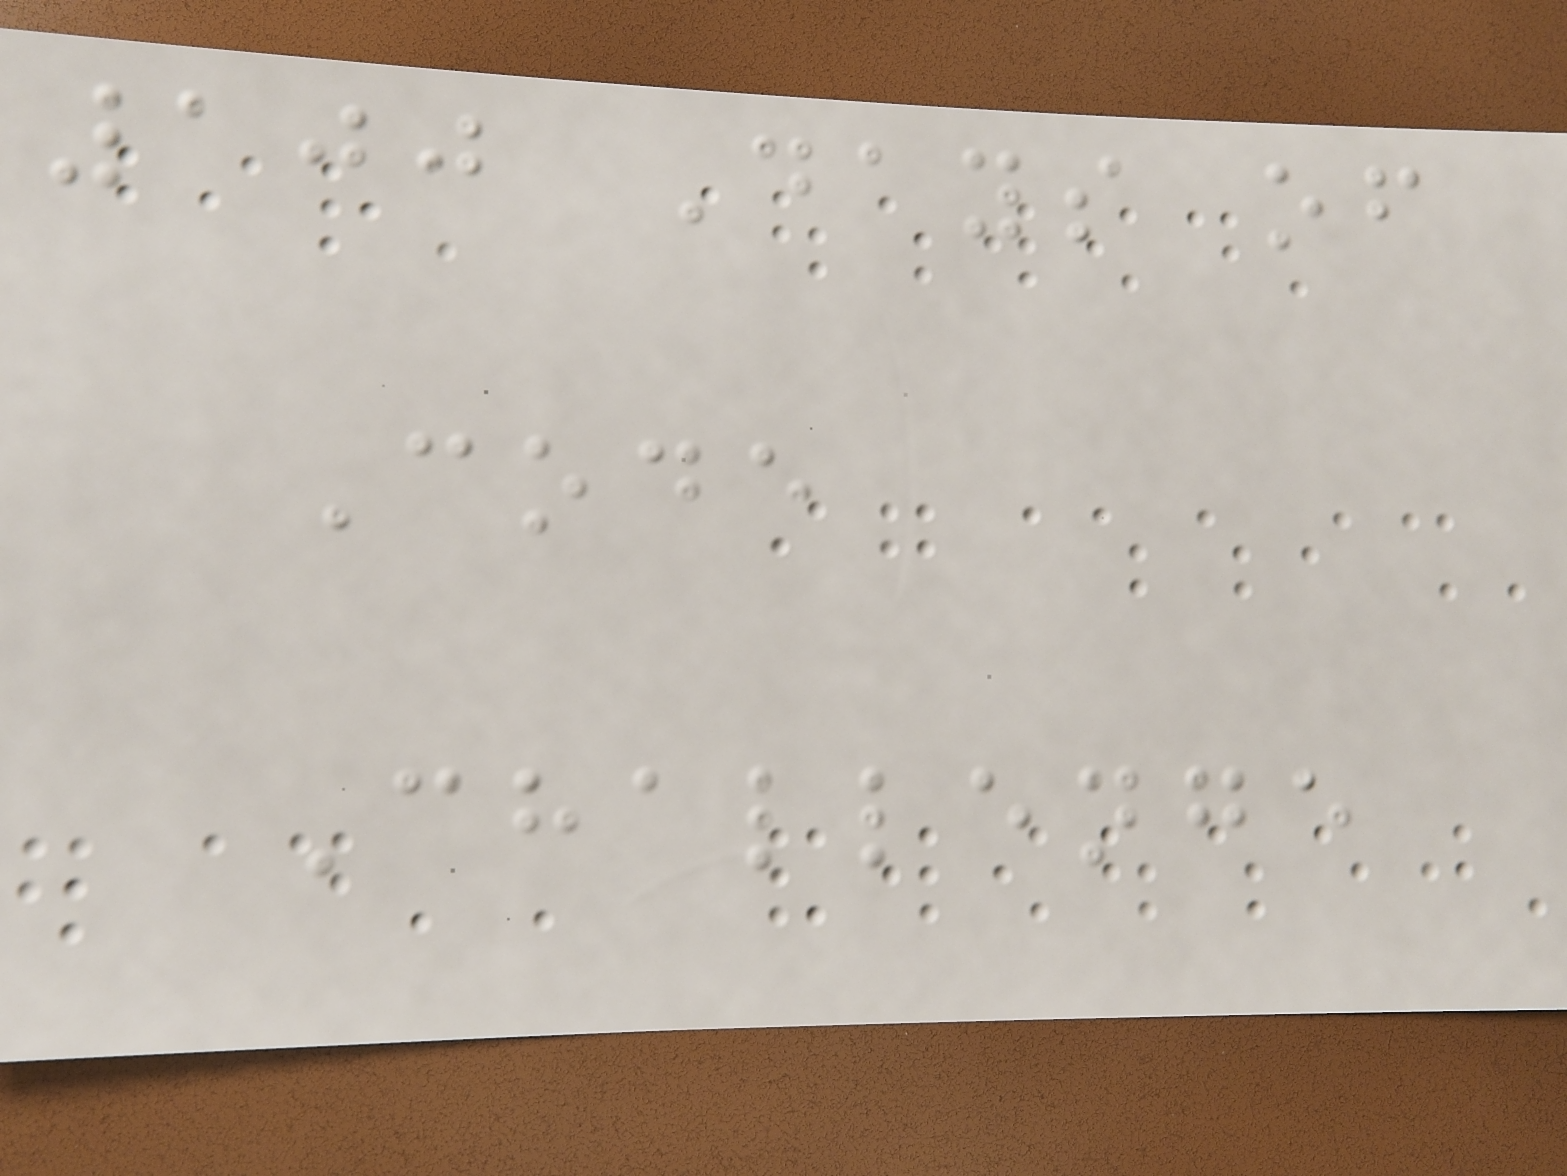100 Days of
Code
Challenge
